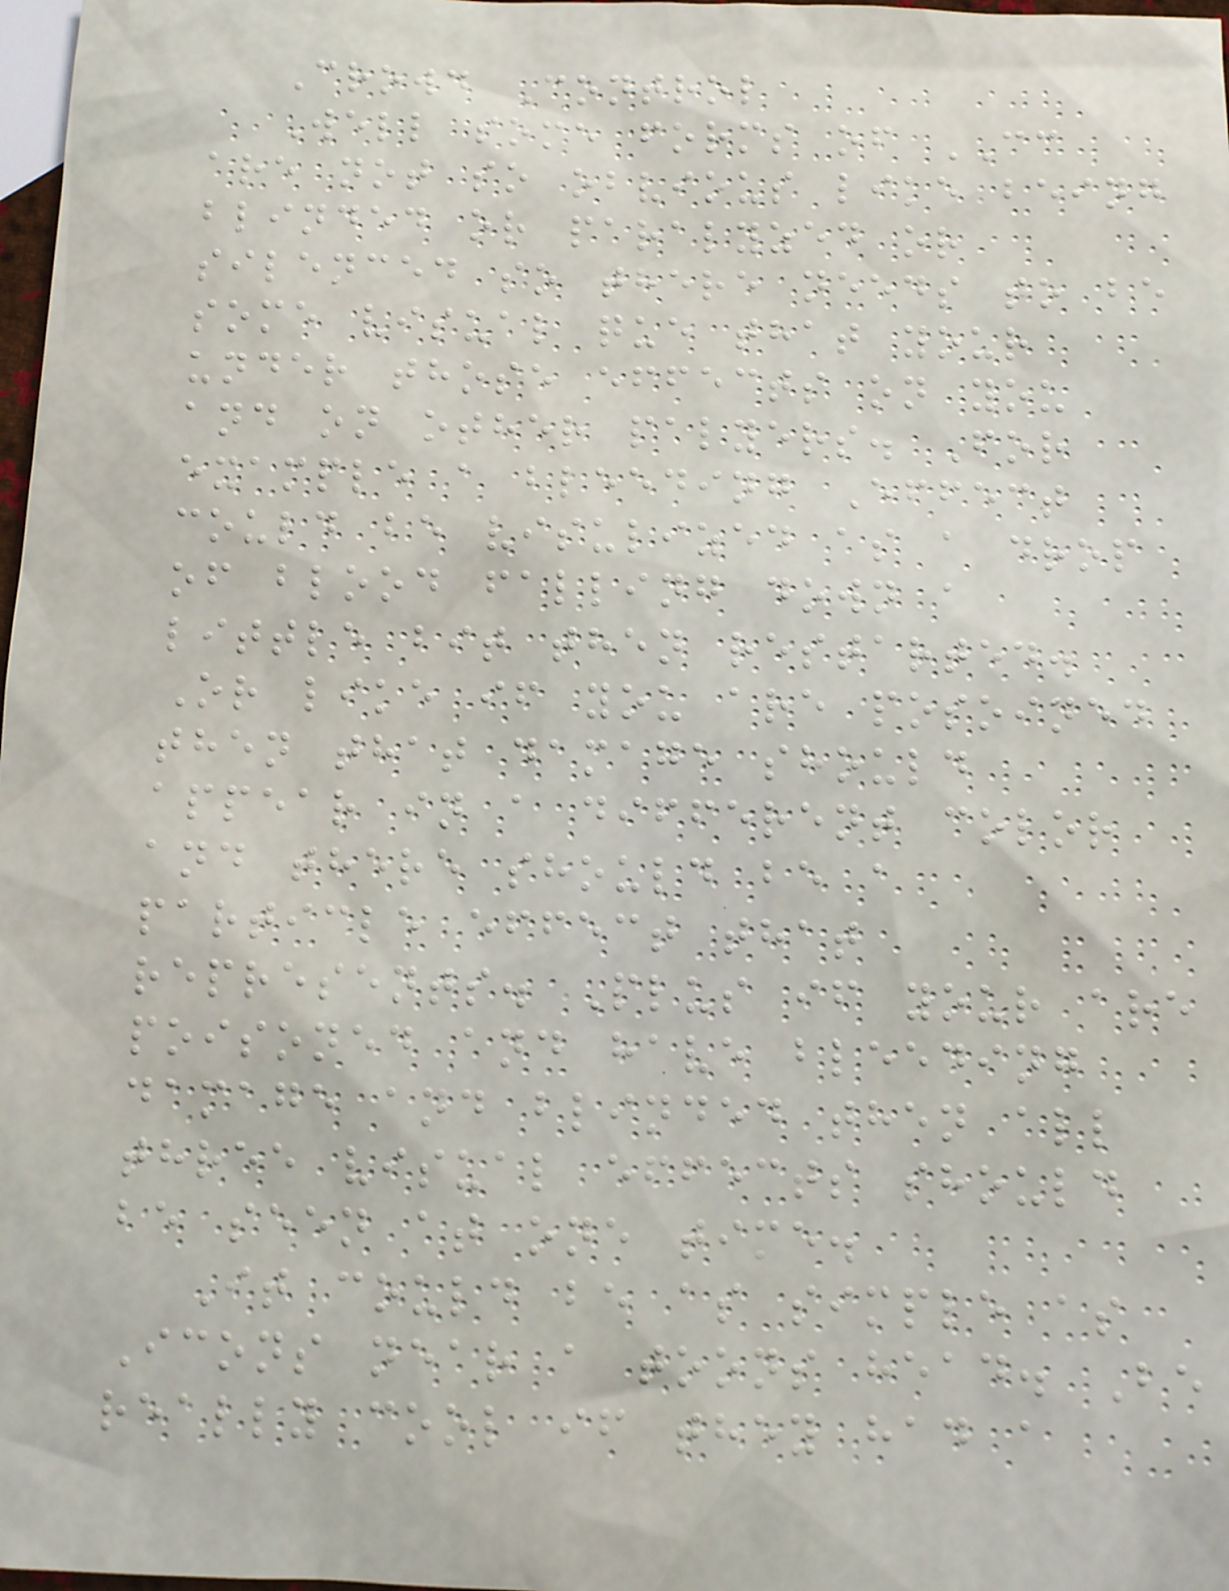Crowd Control
Well some forms of CC
are not so obvious like being
blinded or paralyzed or
silenced so there needs to be
some visual que that your
under those effects on you
and on other palyers. For
example a bleeding Effect
could be visulized as a drop
of blood falling down a
little bit then restarted.
Or like if you are posoined
then that damage should
appear in a different color
and there should be a
particle effect that
represents. Plus if your are
poisoned and have bleeding
damage and blinded then all
three visual effects should
be seen at one time.
It could be as simple as
Icons near a toons head. Be
really cool if they had a
